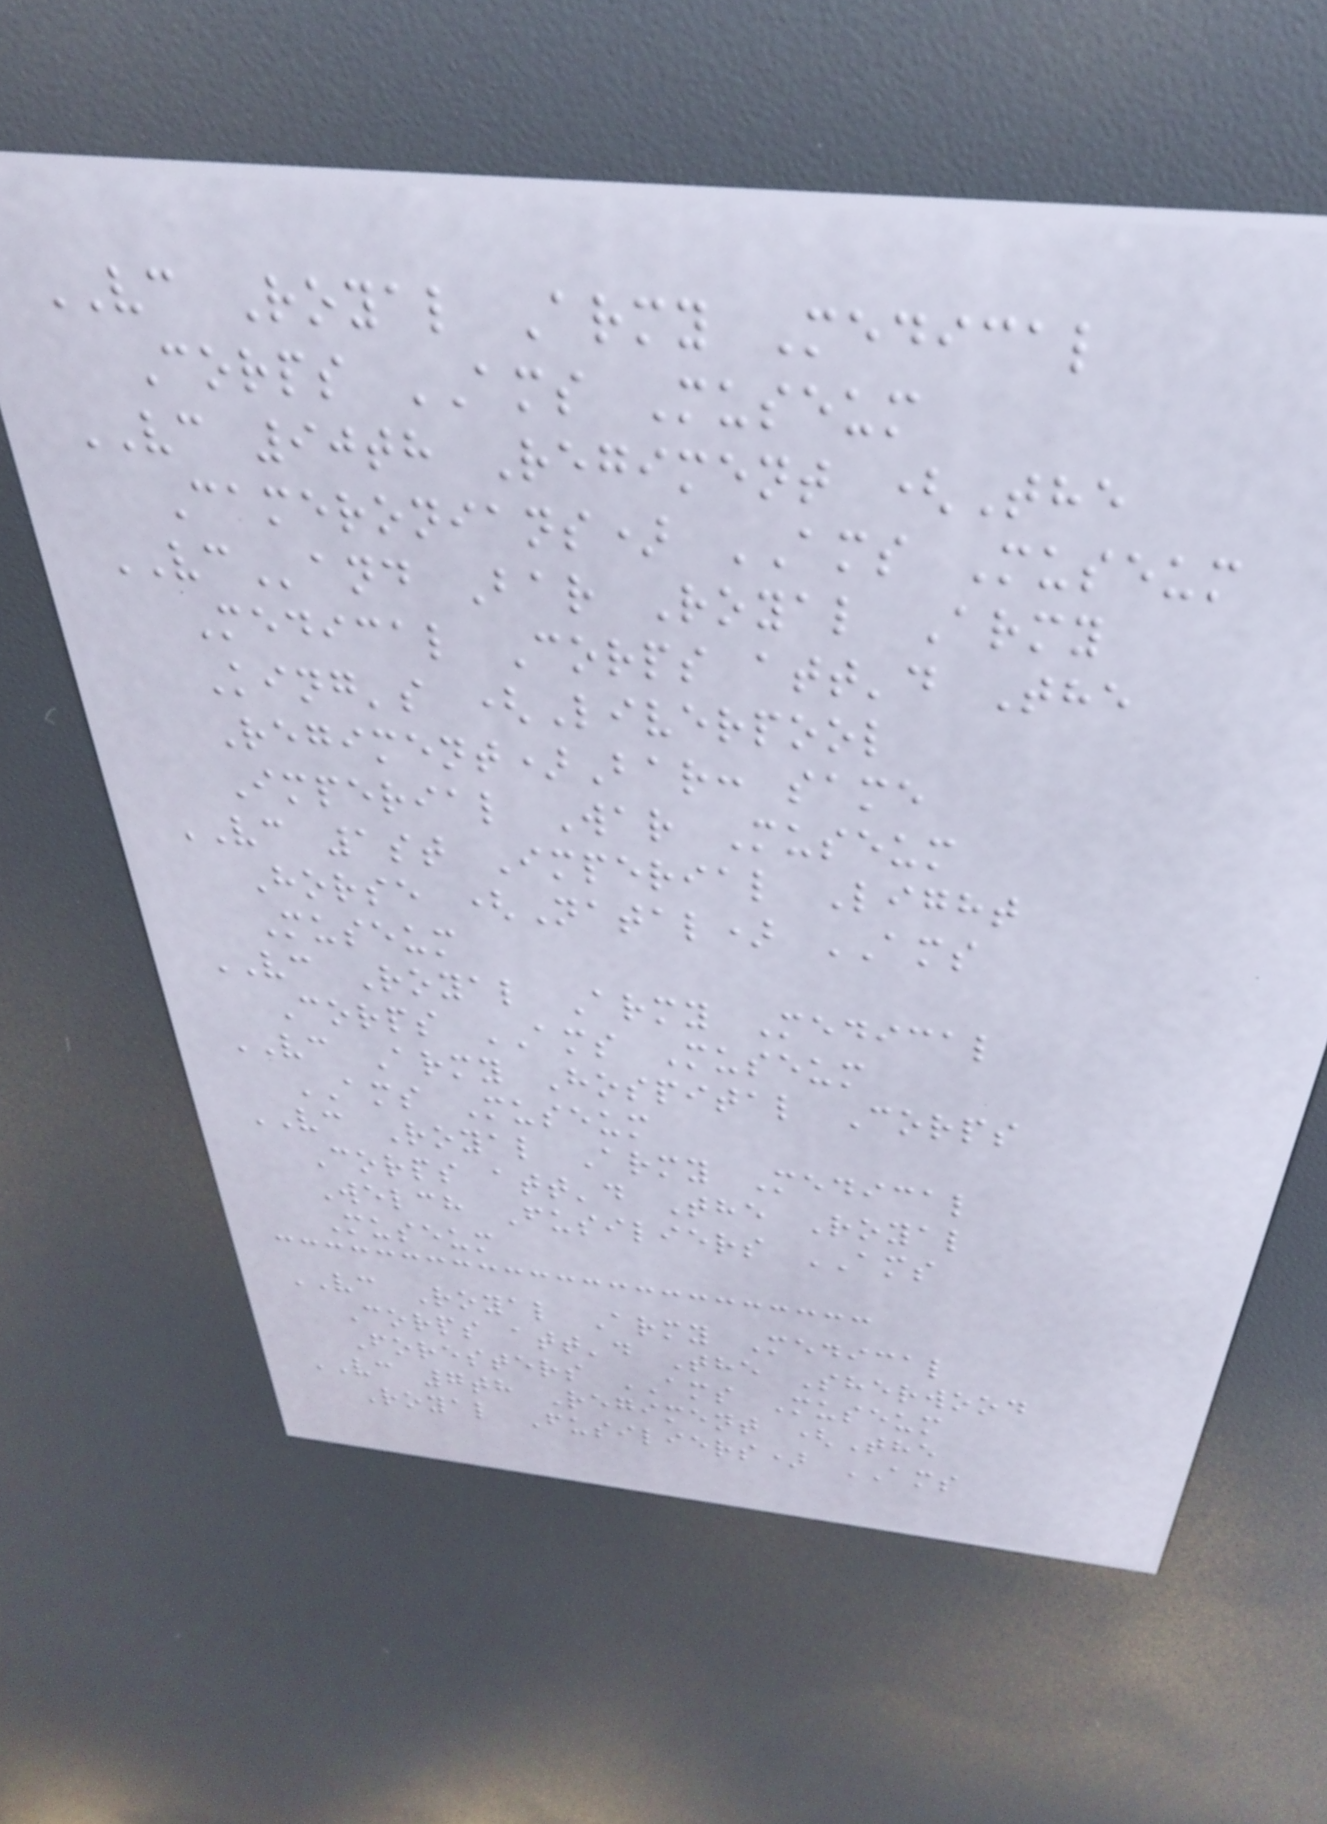VC Royal Army Medical
Corps AMS Museum
VC 90th Regiment (The
Cameronians) AMS Museum
VCand Bar Royal Army
Medical Corps att'd The
King's (Liverpool
Regiment)Bar: same
Imperial War Museum
VC 1st Imperial Light
Horse (Natal) AMS
Museum
VC Royal Army Medical
Corps AMS Museum
VC Army Hospital Corps
AMS Museum
VC Royal Army Medical
Corps att'd The Royal
Welch Fusiliers AMS
Museum
VC Royal Army Medical
Corps att'd The Sherwood
Foresters AMS Museum
VC 7th Regiment (The
Royal Fusiliers) AMS
